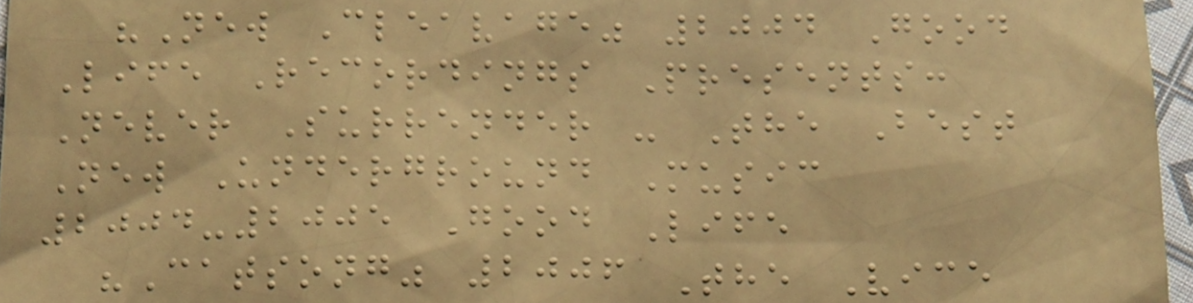"New Cleavage" 2004 Good
Life Recordings Presents:
Never Surrender - The Best
New Underground Music
2004-2005 Good Life
"Catsong" 2006 The Vice
